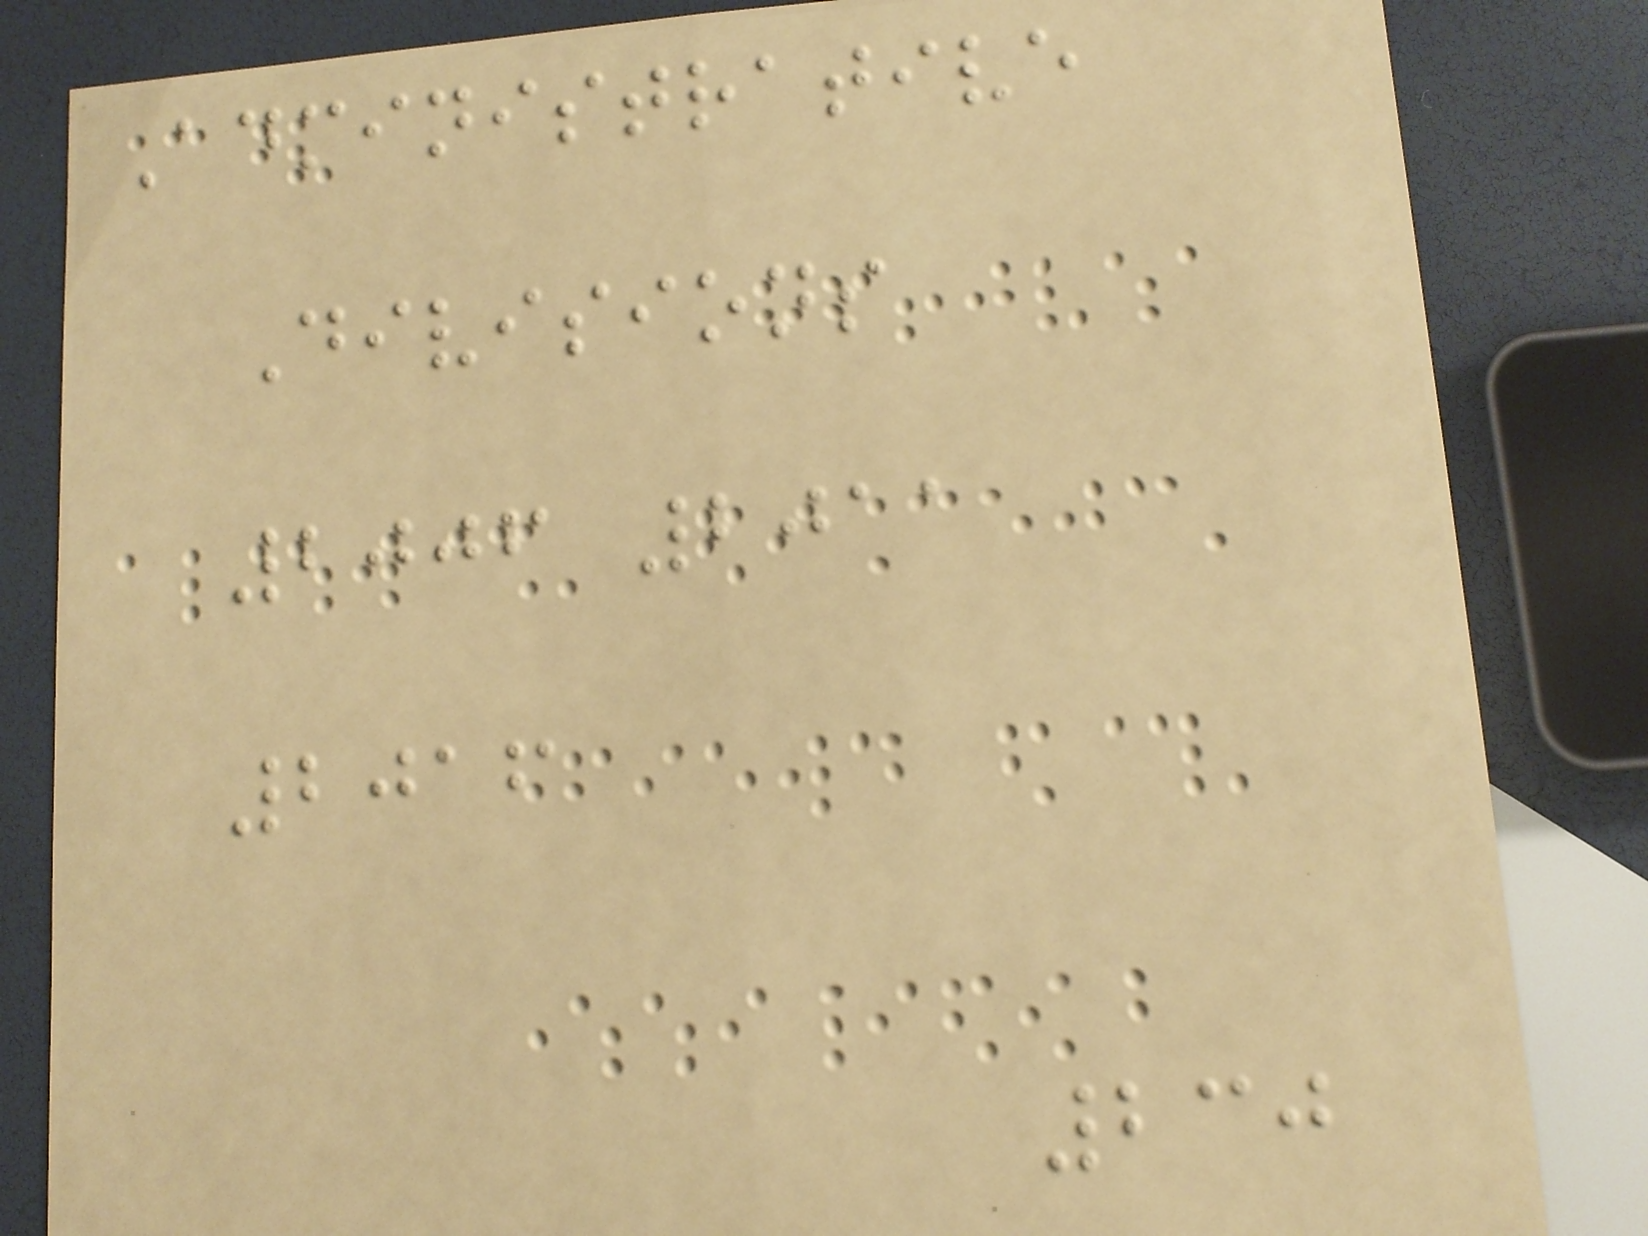Administrative
Divisions
2006 2011
2016
230
